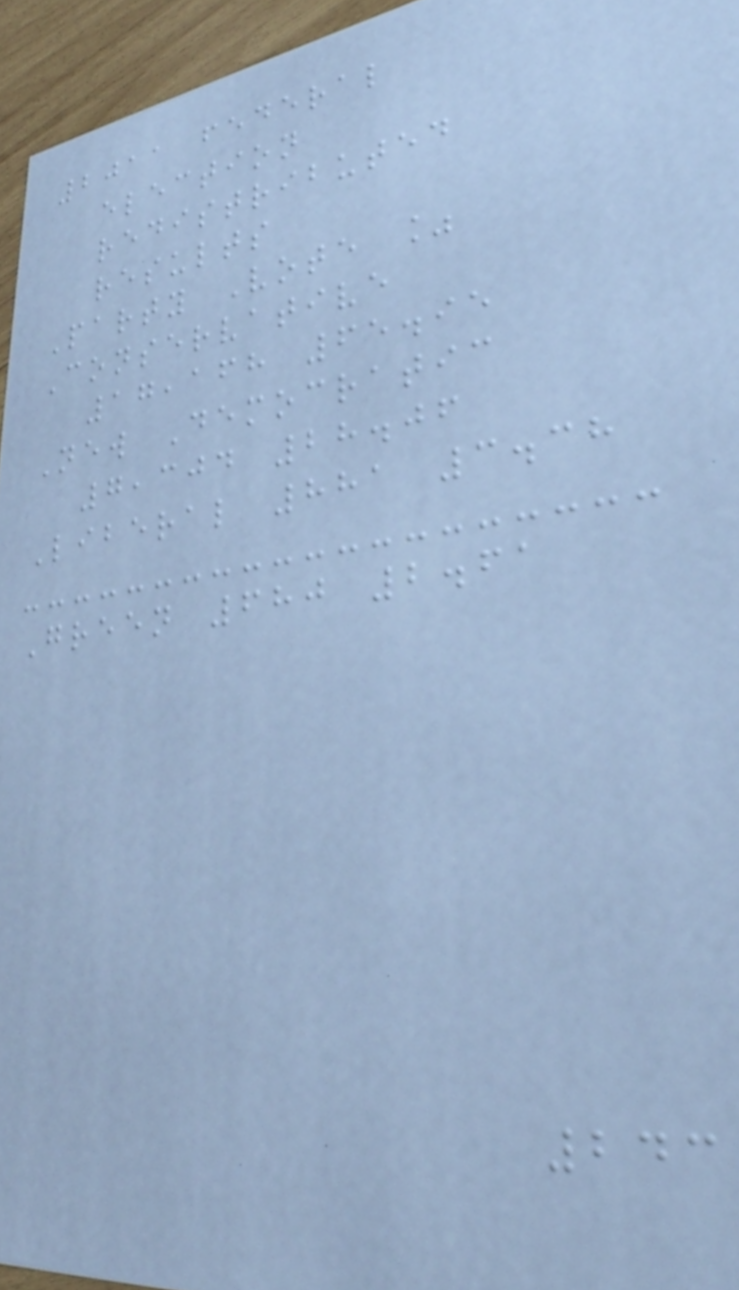2011 federal
election
redistributed
results
Party Vote %
Conservative
17,168 65.95
New Democratic
7,304 28.06
Liberal 881 3.38
Green 680 2.61
243
